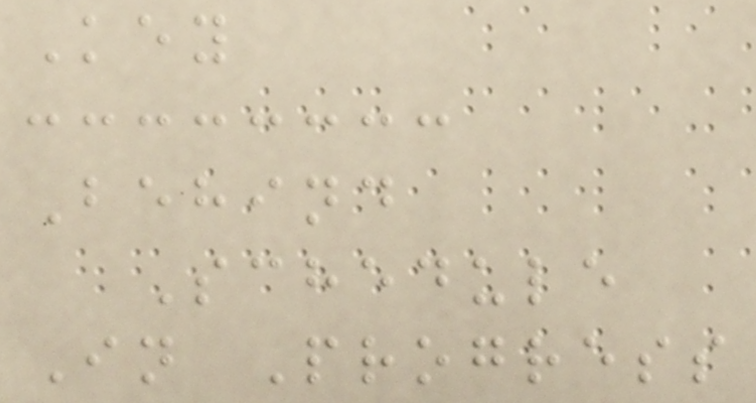Key
Behind
Schedule
In Progress
